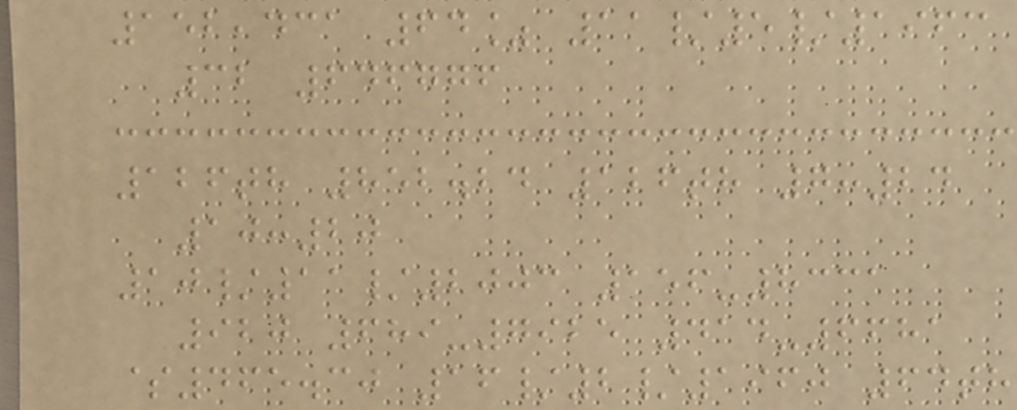152,431 64% 11/5/1963
32 646776
126th 852.24 126th 7:24
10:20
10/11/2003 156-8331
920 689-7925 414-6681
$465.30 16/2/1960 64th
